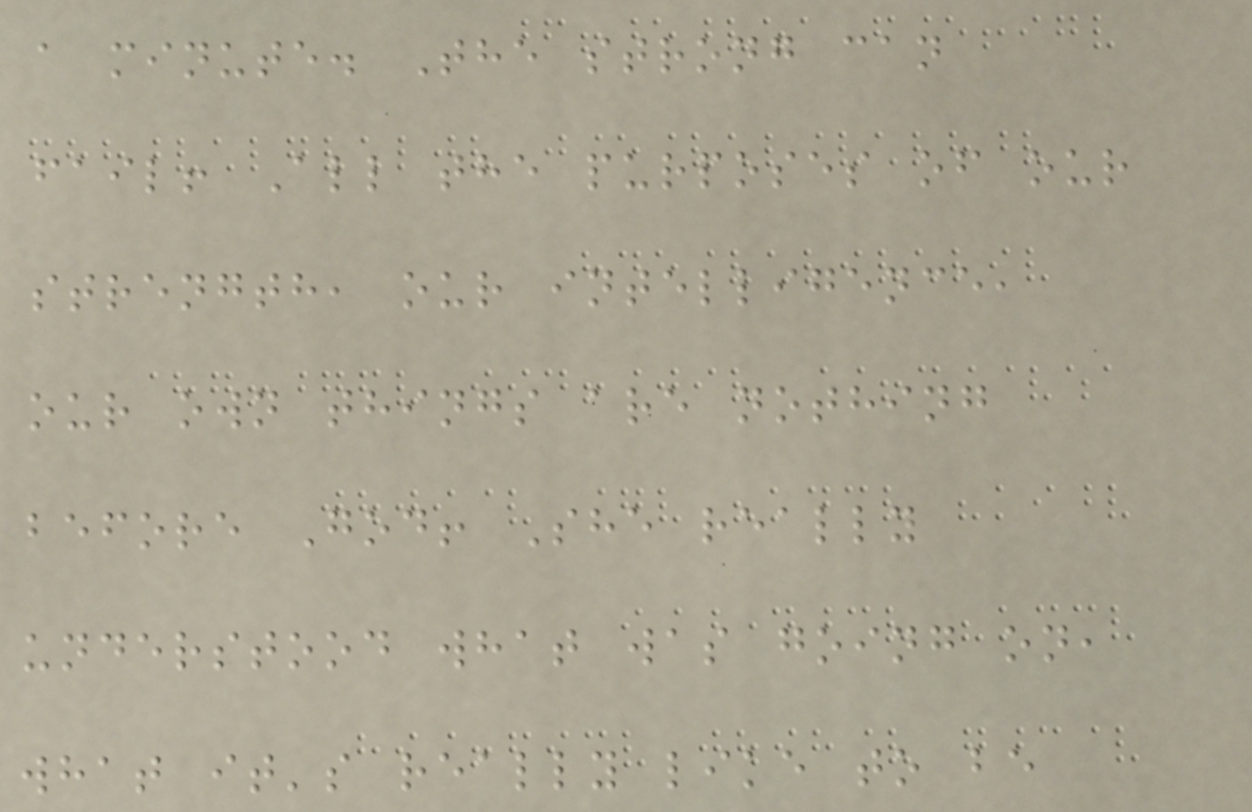a minute. The strong can
fail! All the purposes of our
strength, our intelligence,
our own things are nothing
before God! She really
understood what was going on,
what it's really like to be
